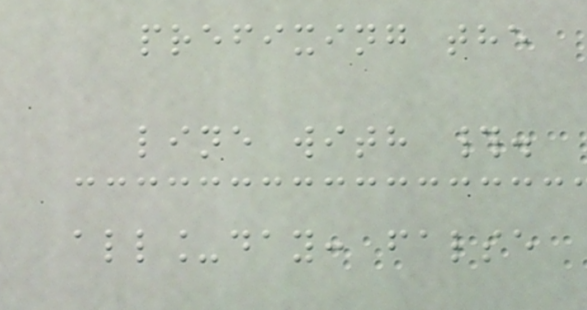prefixing the
line with #.
all_day: false
